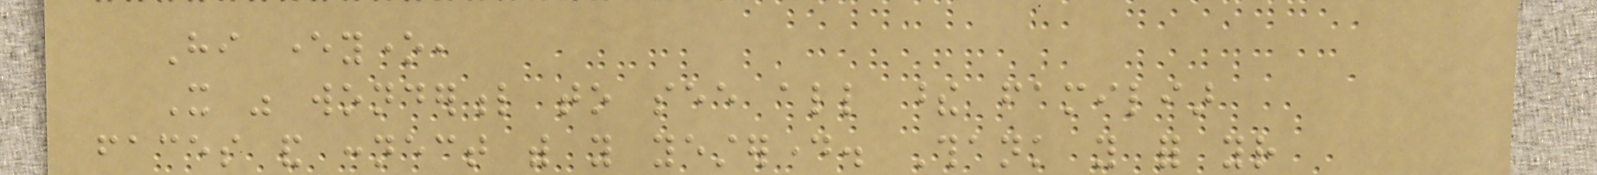Hi everyone,
It was wonderful to see all these familiar
faces and connect with you yesterday. Thank you for your
